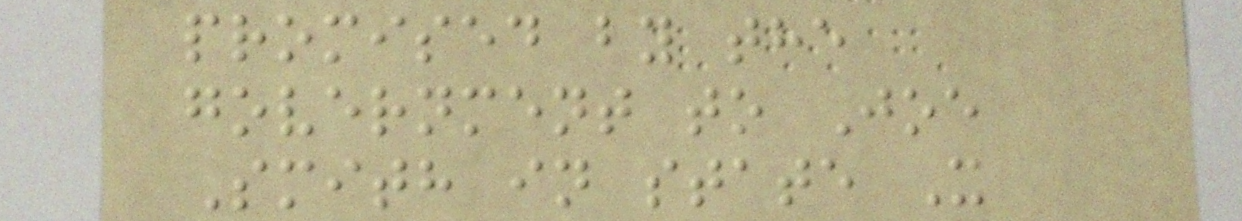promised by the
government to Joe
Smith in state X
